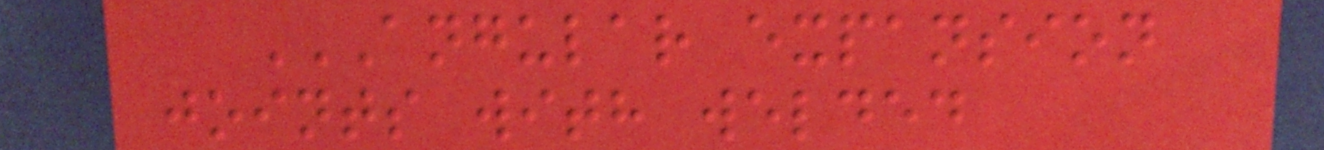ANGULAR EXPANSION
JOINTS WITH WELDED
